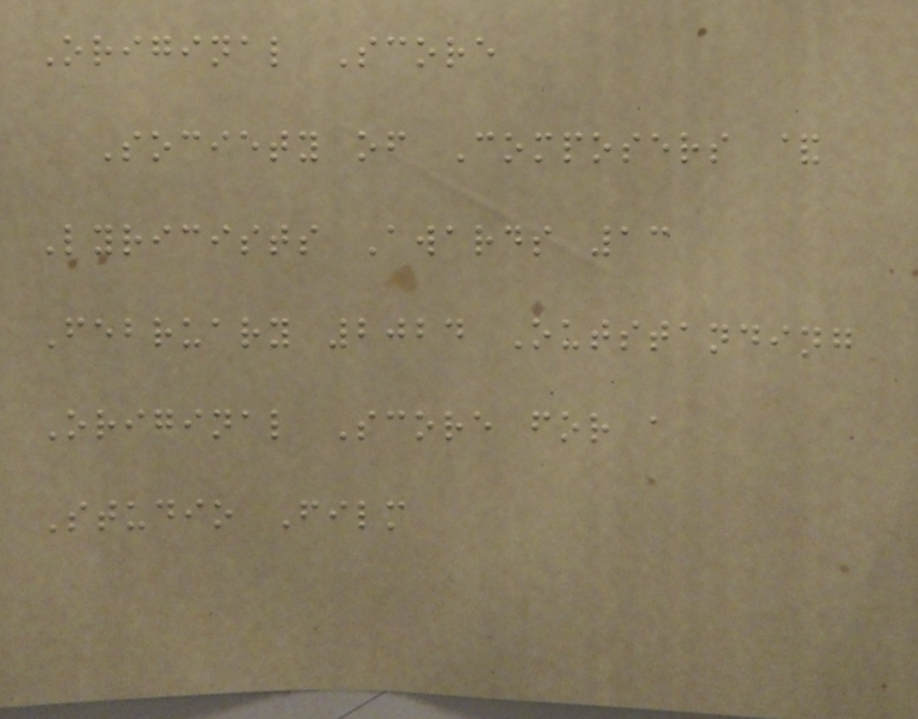Original Score
Society of Composers &
Lyricists Awards 13
February 2024 Outstanding
Original Score for a
Studio Film
